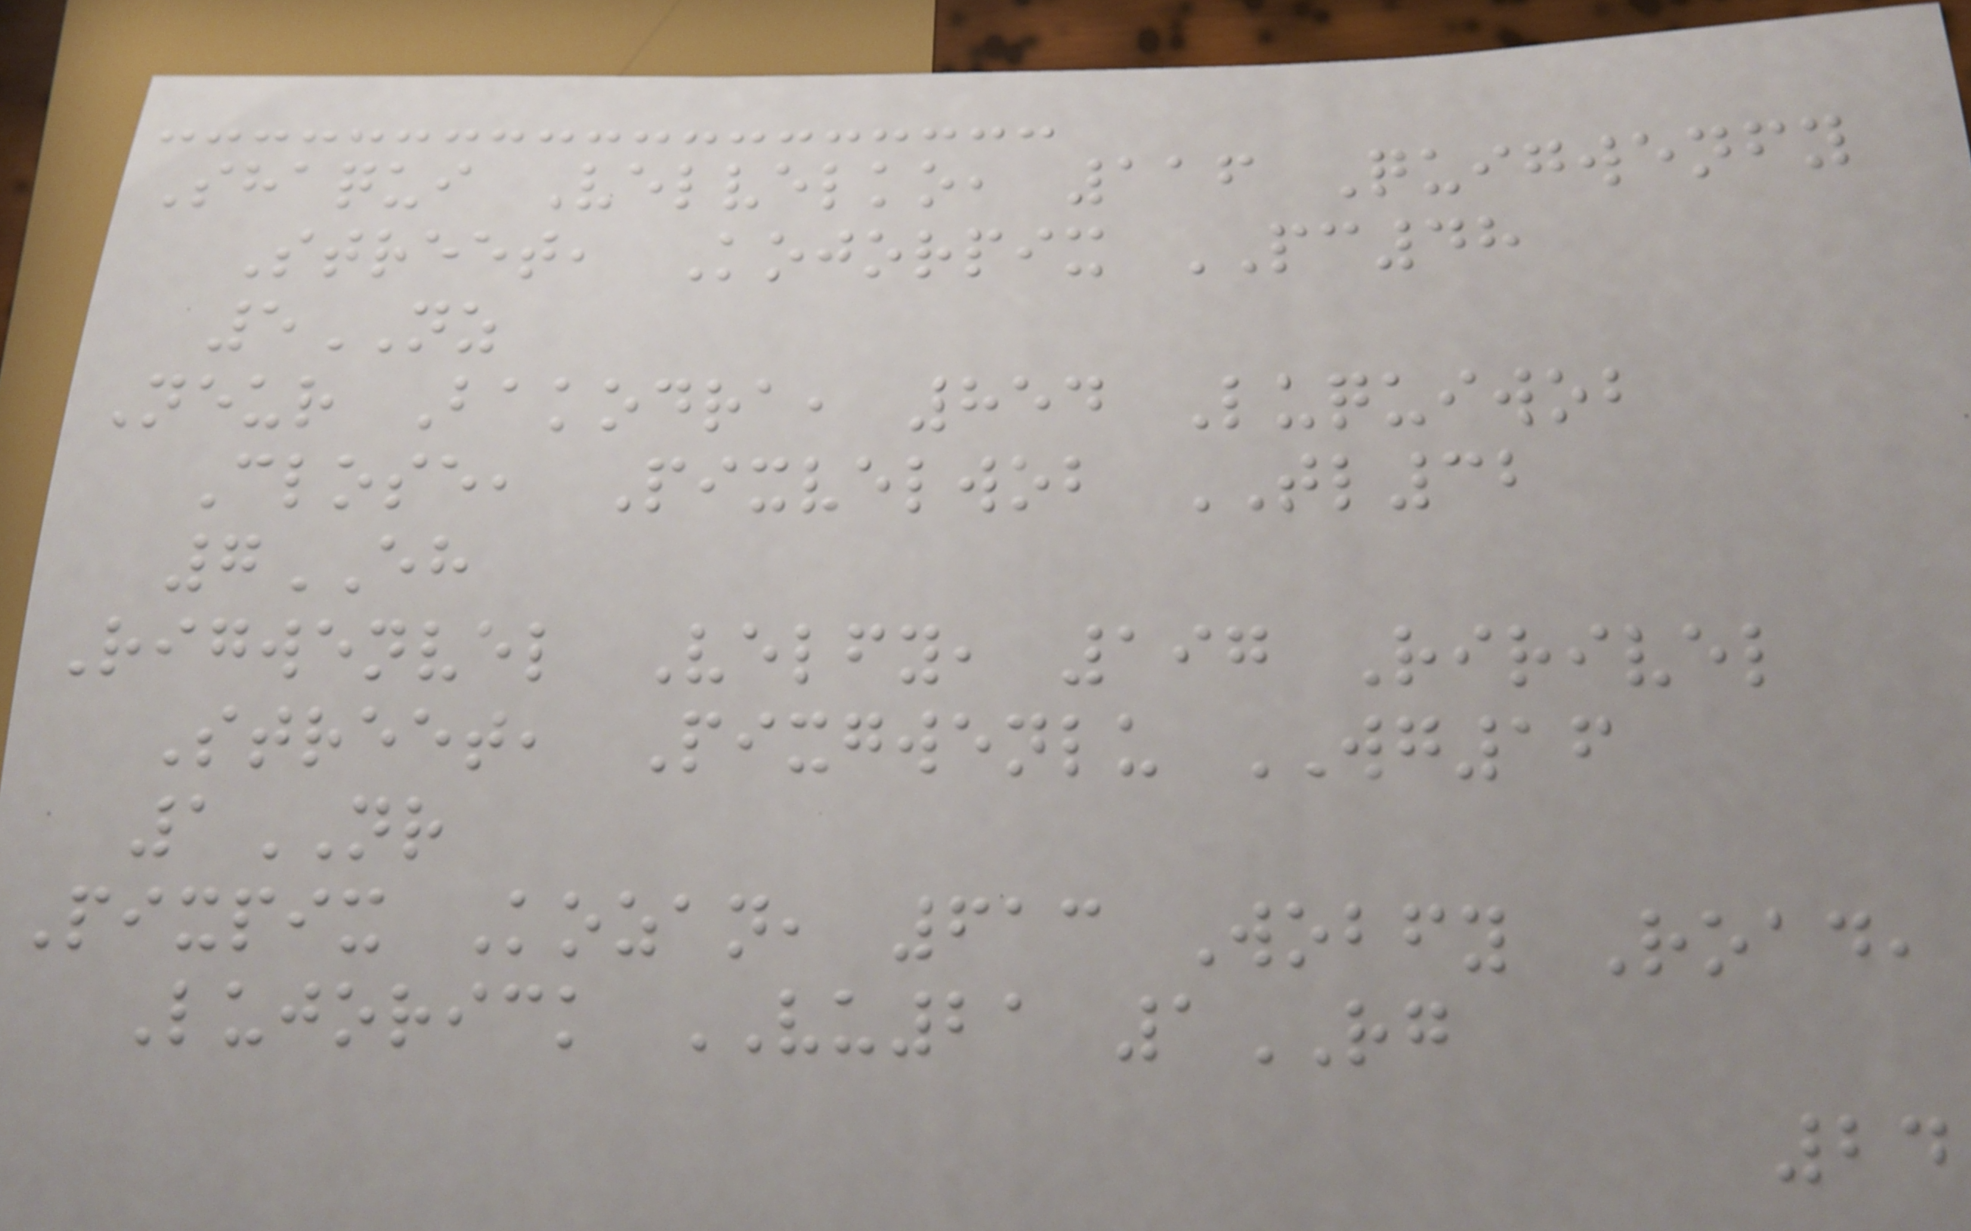Shaqui Velvelko, 116 Quigwenfy
Street, Kojorpix PC48
5NZ
Neur Bakodra, 854 Luquiwob
Close, Pixvelwob TL32
7EH
Rigwenvel Velfy, 197 Ririvel
Street, Pixgwenlu WG16
1NR
Pixpix Kozan, 613 Wobfy Road,
Lujorick VU21 1RG
24
